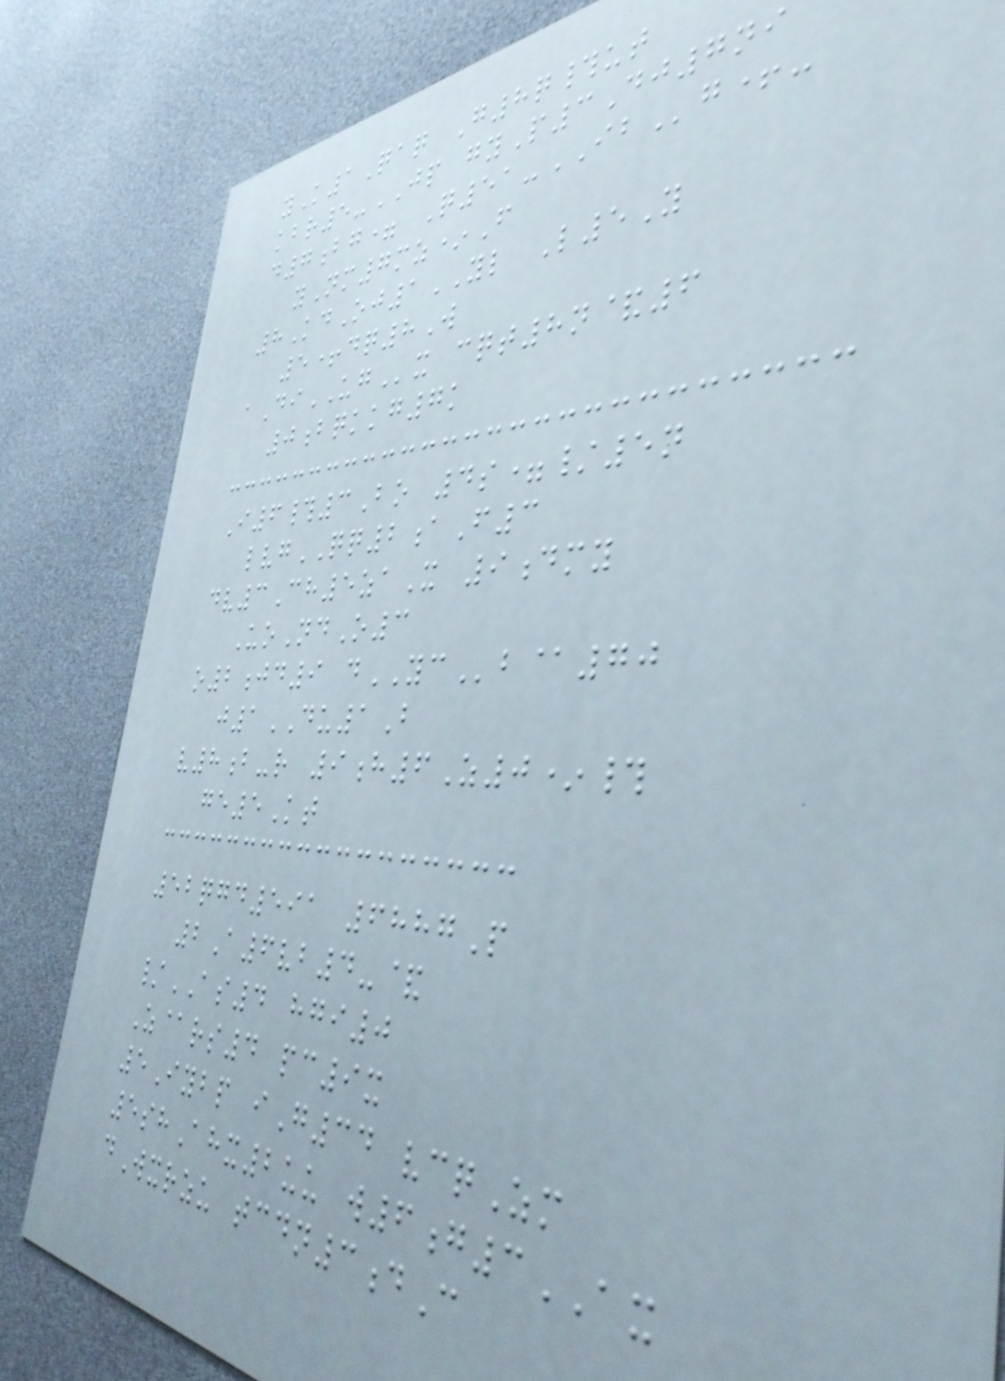yK1Qaq G8q#ut
kbr5-JP gyP3Dj7ni
d7bg= Q51-IBg+-
yNm7mz*F
8KdOj1YL L5Y
5+dq8W
aDiUGx cqt8n&6
0bqkkg7k
I6#3Bo 4s=/5n
lvgQQ2aF3
dv3Ch5zaX 9dmy
UoNdO3
o2jd9 dYCb@70
j1DU1B
v8b-r 9h6Z0*#
ge5Kt
52qgd591 6887P
2A6vb4-&
/AS4 hgi0
Z@rs4 pc9x
5Iybp iG34 vcqZm
5shAhx2uu w6g3AX
dWxrzu tcdn3dC
